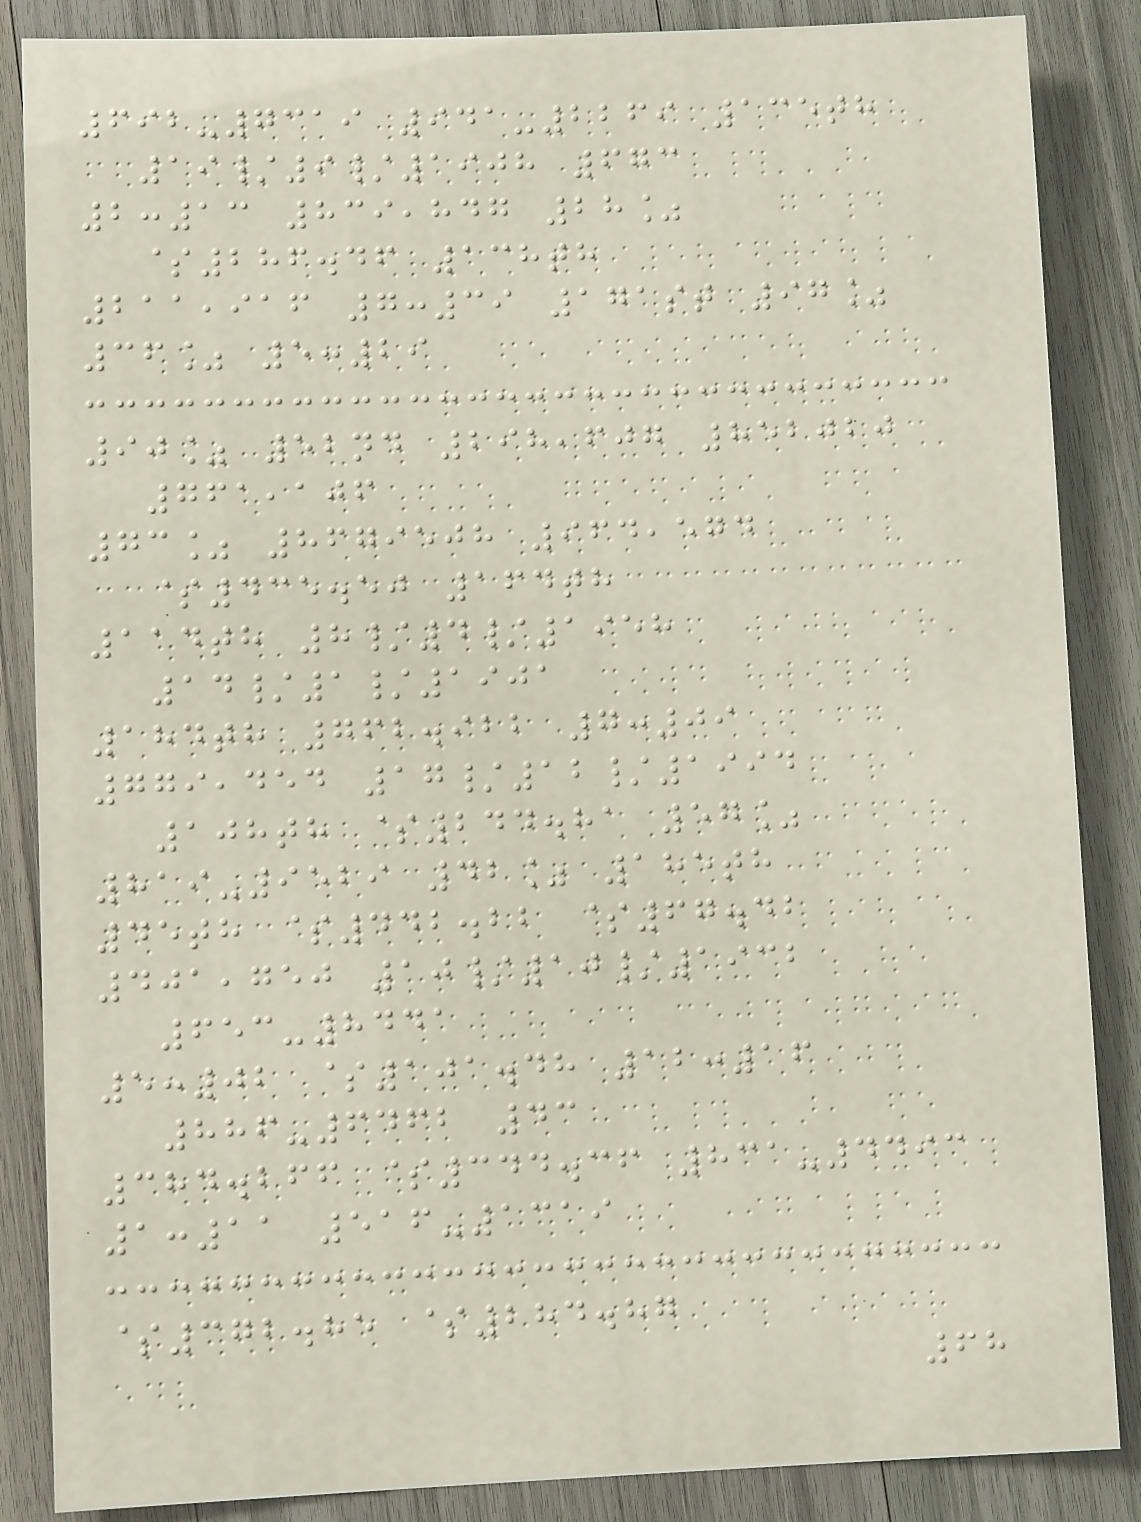692-7319 941-2269 135th
19/9/1908 673
2:13 839,847 28%
$286.46 138th
211,916 7:39 171st 97%
36% 5:29
90% 52nd 298,607 852020
761,106
73% 8679508 964,574
$435.50 164th
114th 8/4/1958
14/1/1901
184th 762.922 7:09
779,454 17/12/1994
108th $244.81 57%
819-9529 42% 185th
45th $442.22 $67.42
401,750 10/10/1932
653-8441
5:02 $101.48 12:16
886-6462 43
384.266 $344.36 831-4493
1:11 516-1319
$372.85 $284.87
68
